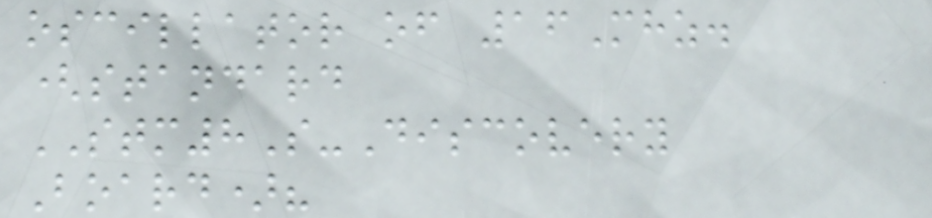oscillator of 16Mhz.
(standard
STM8S-Discovery
Board)?
